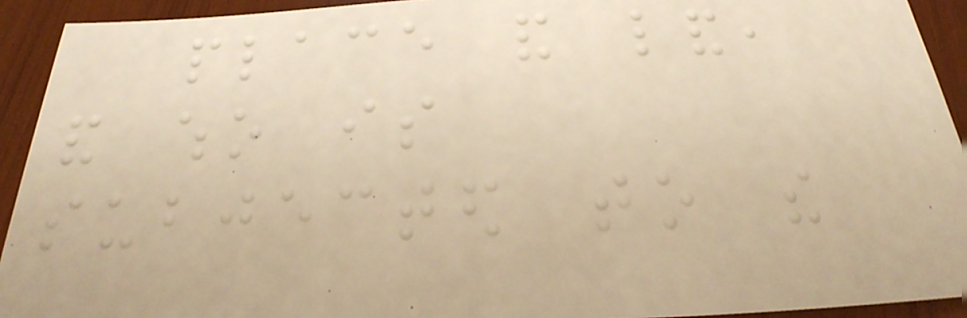place and land,
and who is
subjected to the
